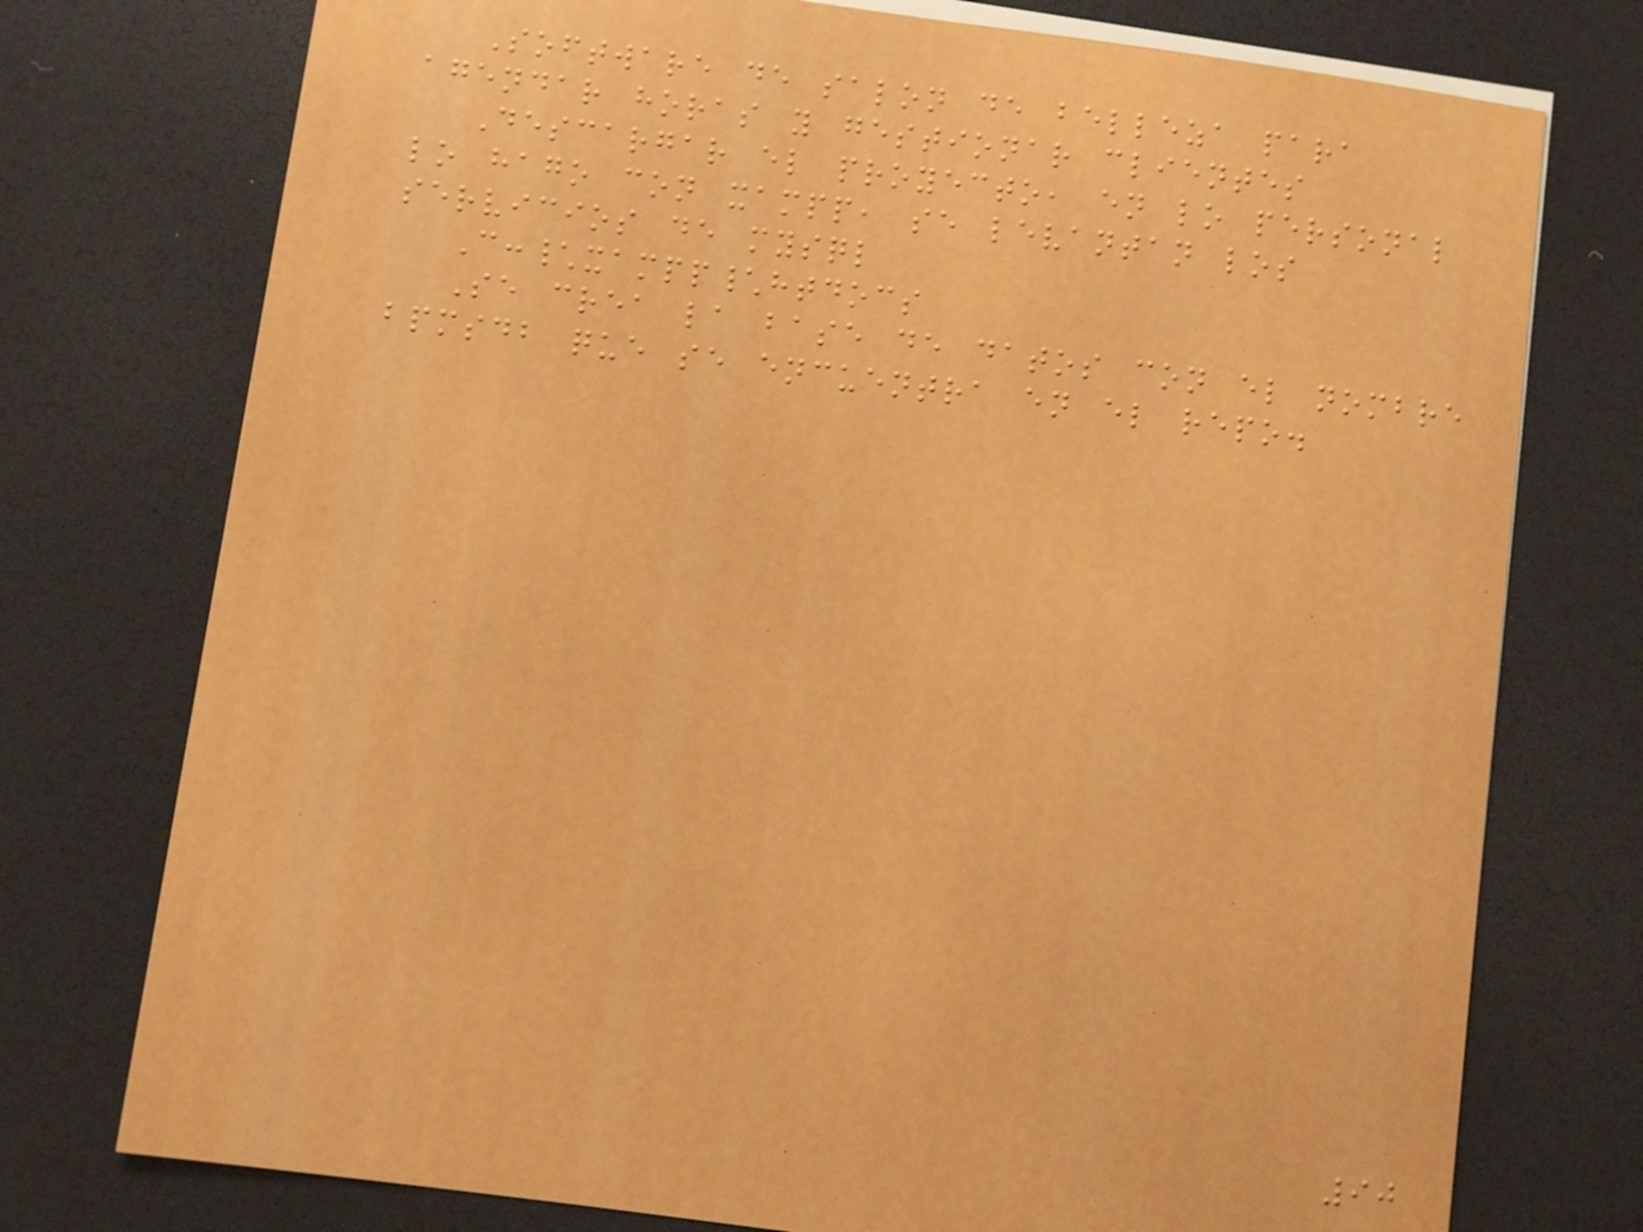Software de salon de belleza para
agendar horas y gestionar clientes
Descargar el proyecto, en lo personal
lo hago con xampp, se levantan los
servicios de mysql
C:\xampp\htdocs
Se crea la base de datos con el nombre
bpmsdb que se encuentra en el repo.
90
